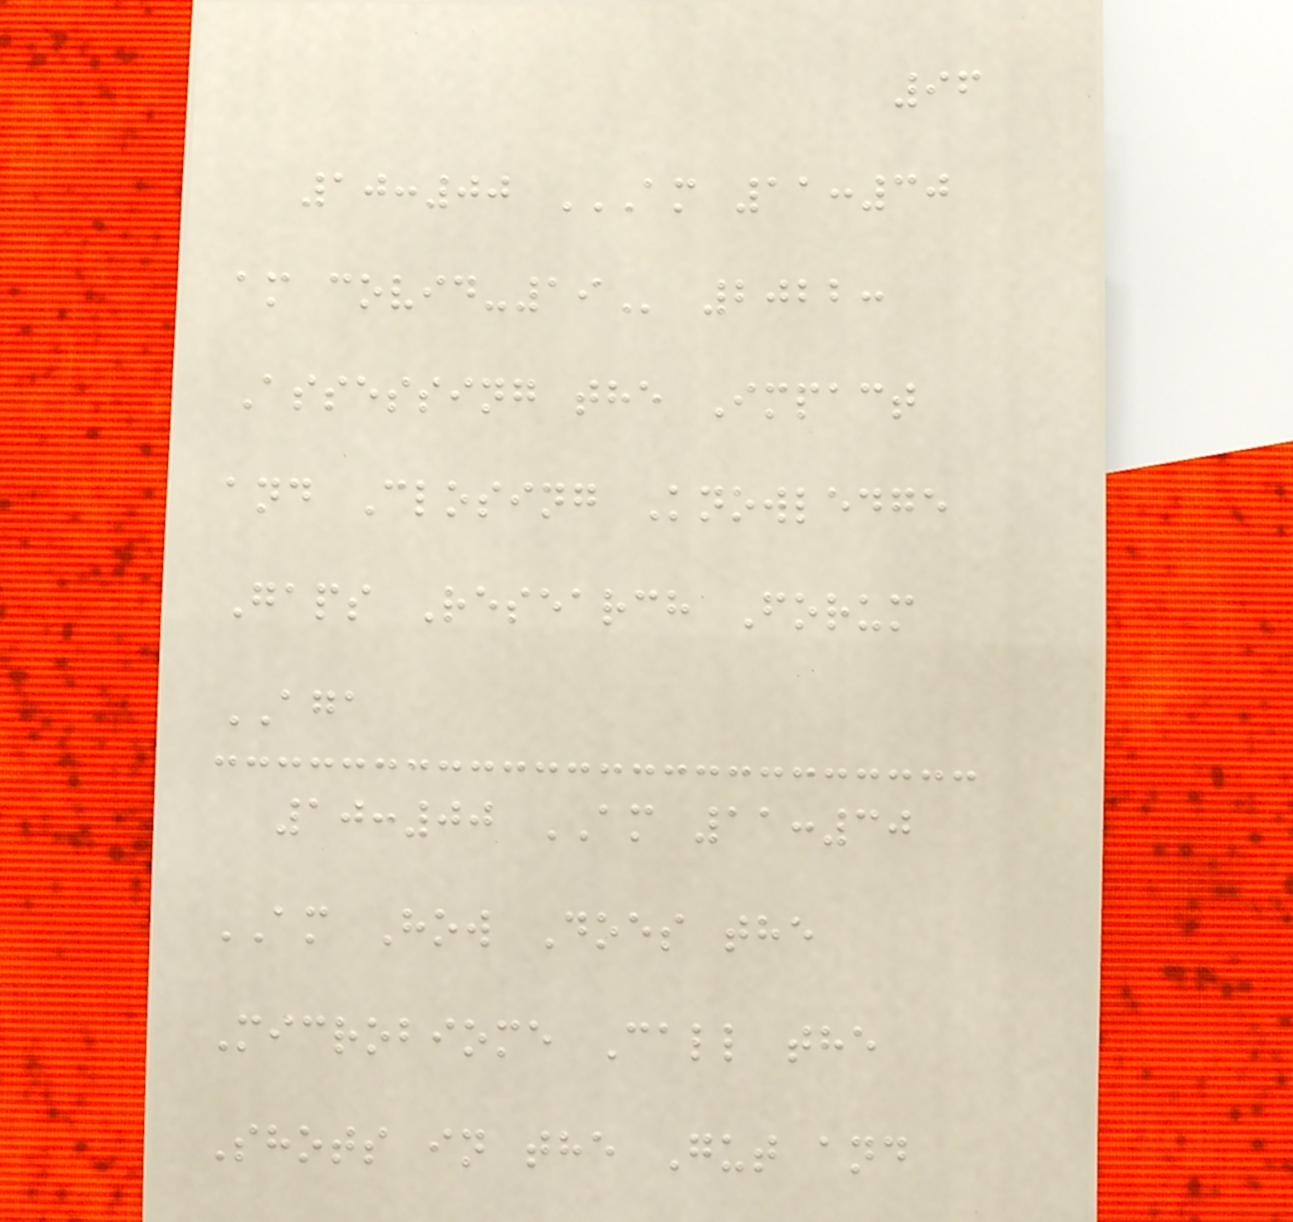96
10:00 AM 11:30
AM COVID-19 2022:
Assessing the Impact
and Closing Knowledge
Gaps Research Forum
AGA
10:00 AM 11:30
AM How Does the
Microbiome Call the
Shots in the Gut and
